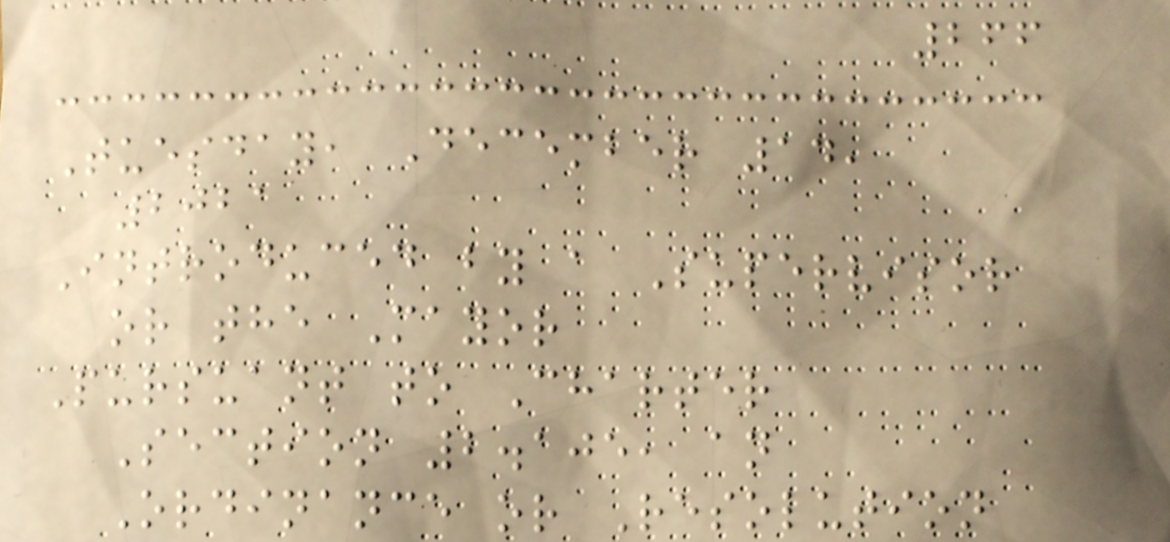266
Tuesday, December 14,
2021
Introduced by a Supervisor
or the Mayor
Pursuant to Charter
Section 2.105, an
Ordinance or Resolution
